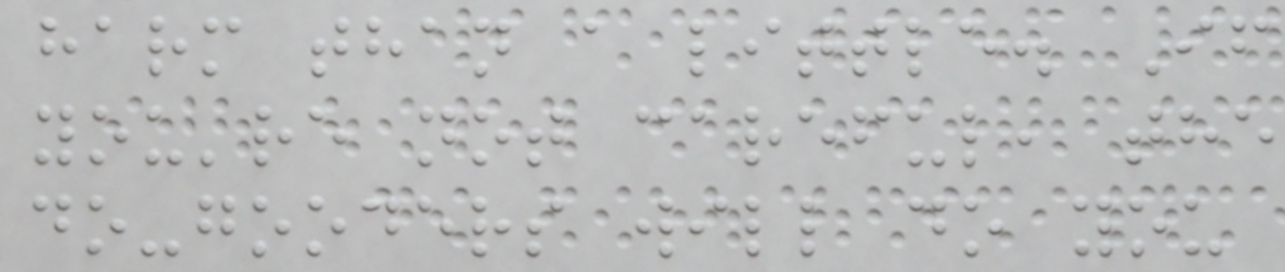harm than a little. If
you're not careful, the
do-gooders will do you
